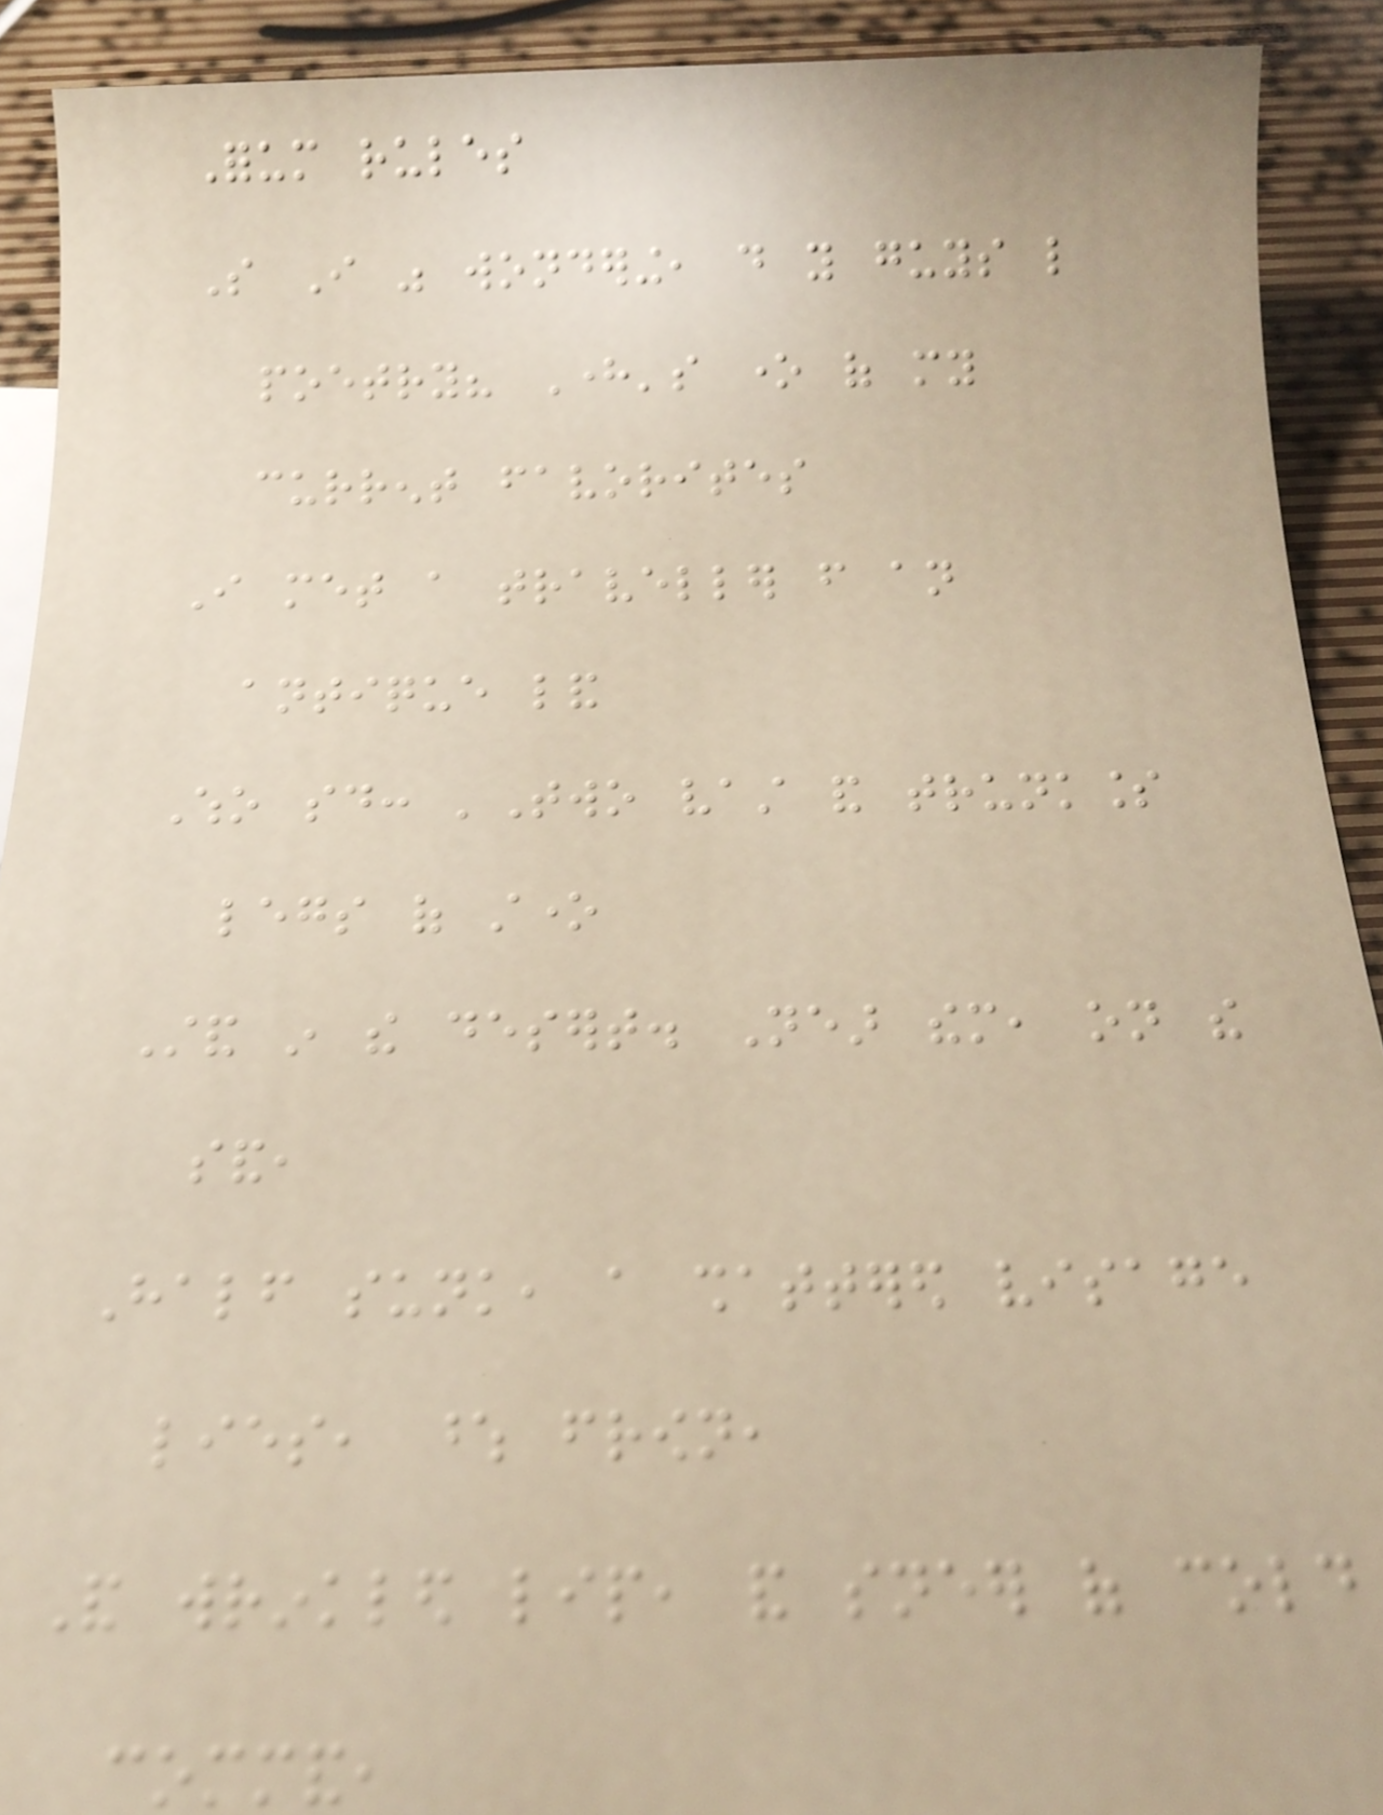Forum rules
So I was wondering, do you guys like
poetry? Here's one of my
current favorites
I met a traveller from an
antique land
Who said: 'Two vast and trunkless
legs of stone
Stand in the desert. Near them, on the
sand,
Half sunk, a shattered visage
lies, whose frown,
And wrinkled lip, and sneer of cold
command,
